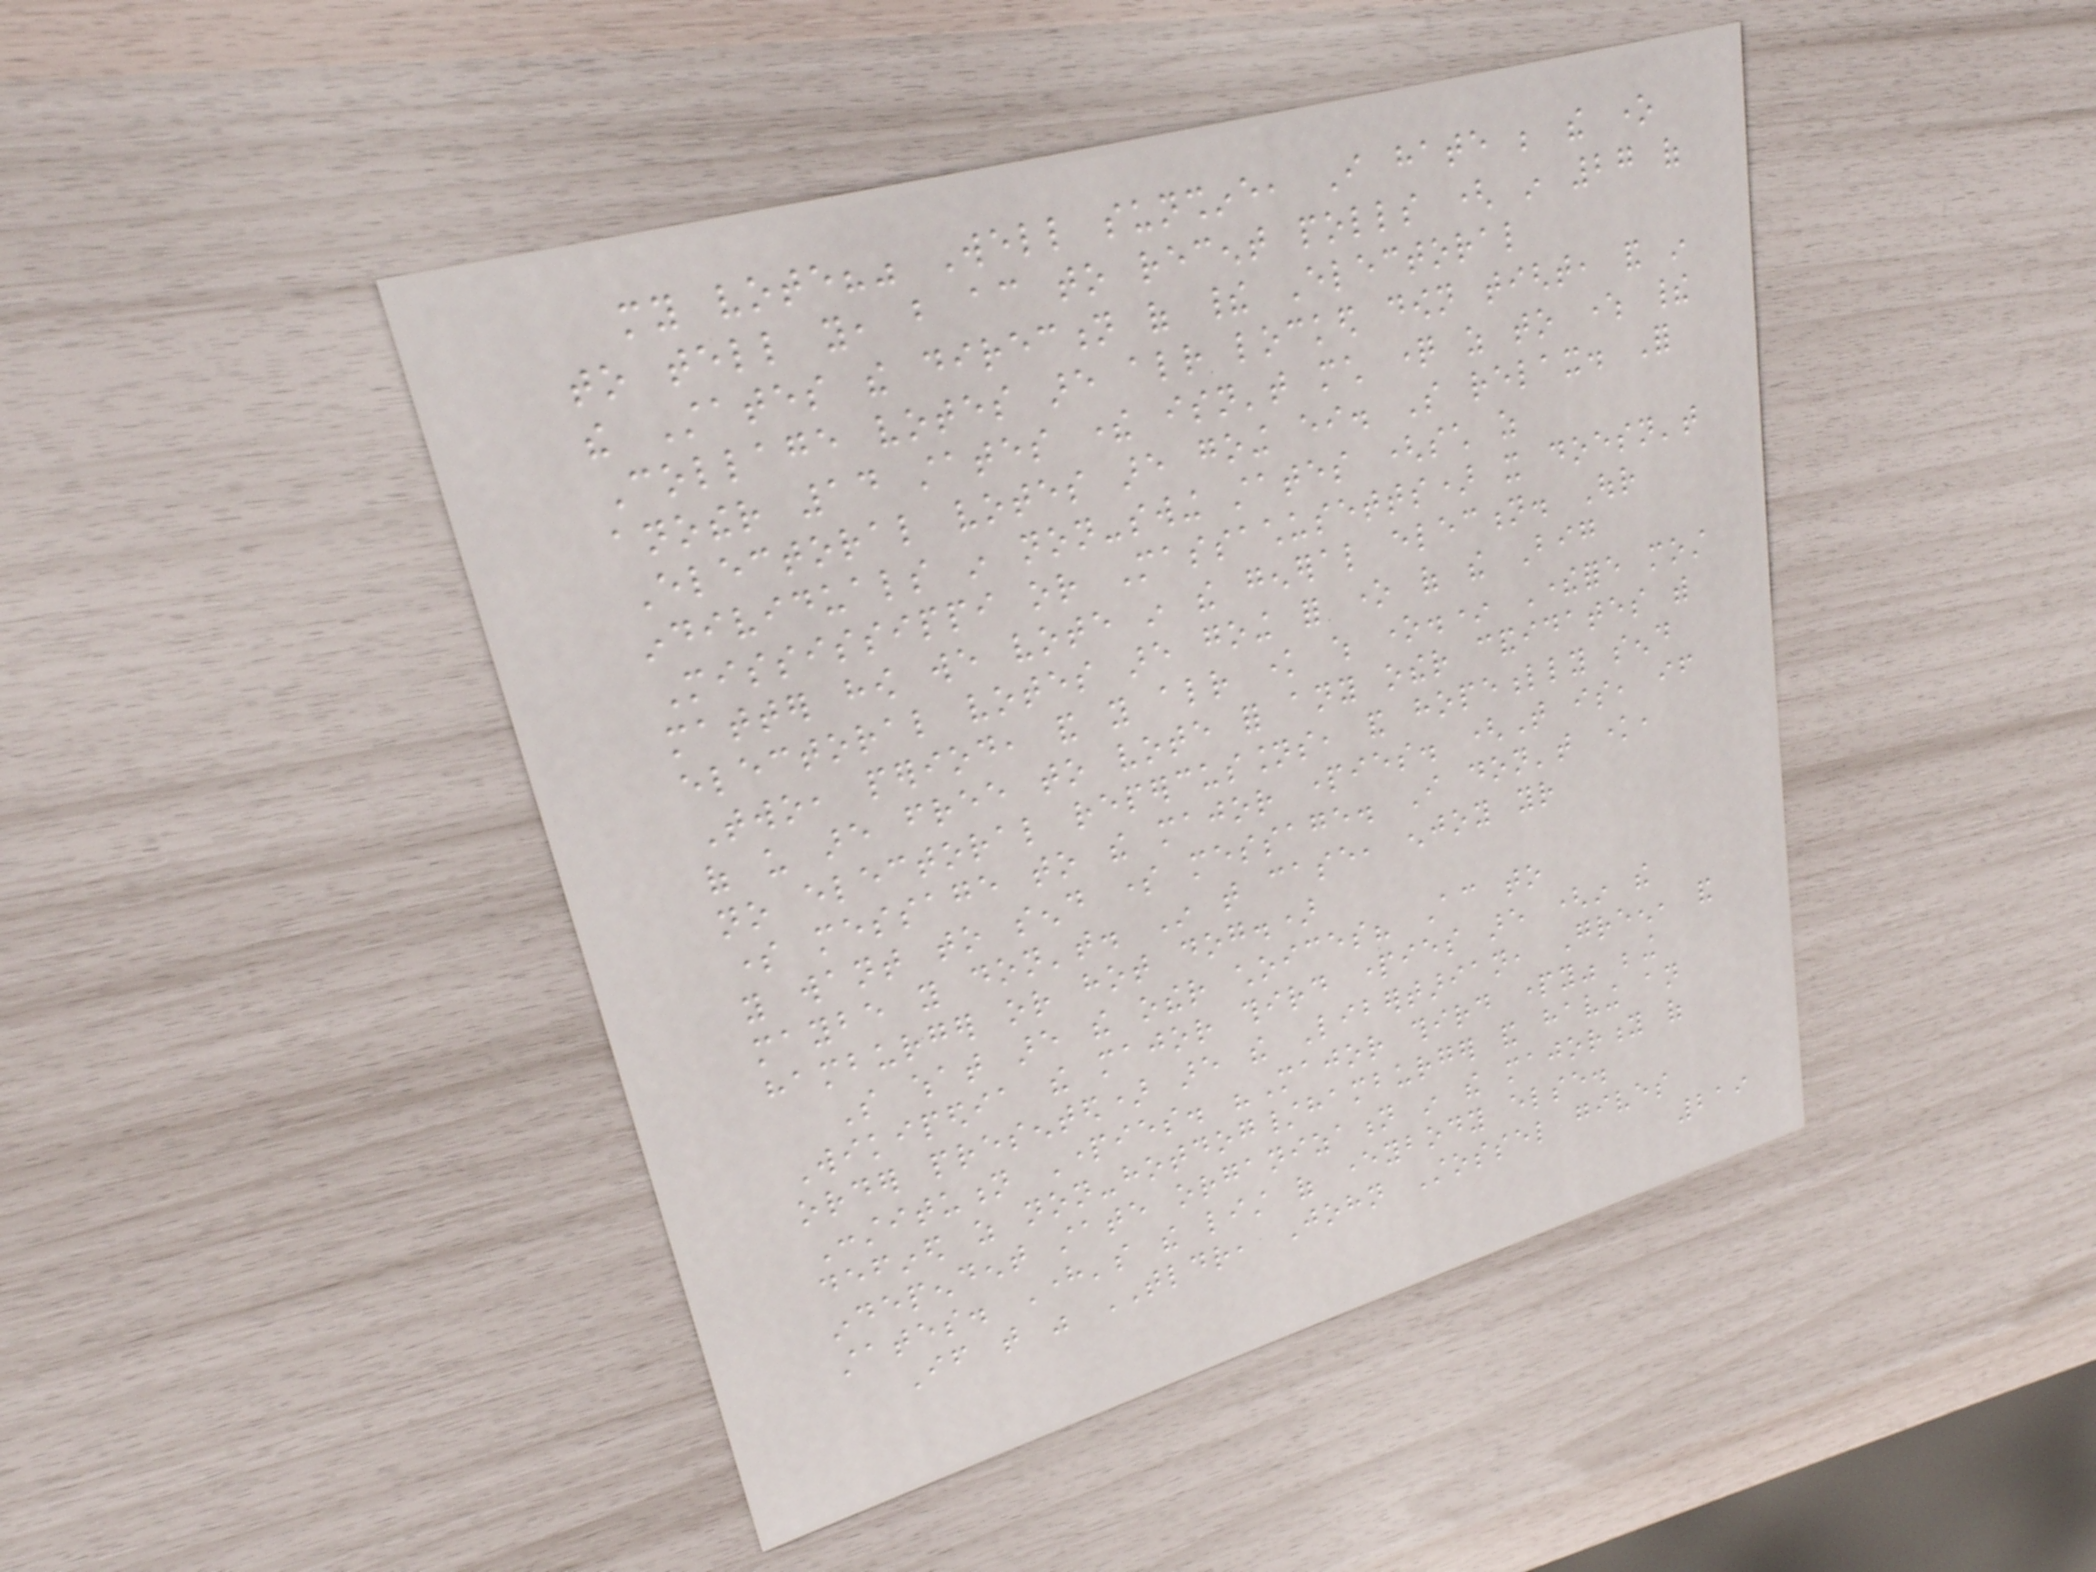my vote?" Well sunshine, I hate be the one
to tell you, but according to recent polls ( in 27 of
the States the direction of their Electoral
Collage votes are already locked down tight, and in
another 14 states there isn't much question as to where their
Electoral votes are going either. So relax. For
individuals in non-swing states (such as
Mississippi or Massachusetts) it doesn't
matter how we vote in the general election. Our
electoral votes are going for one of the Big
Two, period, and you already know which one.* Therefore most
of us are free to vote for any other candidates with
no electoral repercussions, and hopefully send
some message to the major parties. (That is, if
you want to send some message. I don't know,
maybe you don't. In that case, enjoy your
hamburger or hot dog.)
So what are the other choices? According to
Wikipedia the major third parties are (in the
order presented) are the Libertarian, Green, and
Constitution Parties. "Major third party" being
defined as non-hotdog/hamburger and having an
independent state organization in the majority of
states. Here's the list of everybody else.
If that was TLDR, John Stossel gives
219
